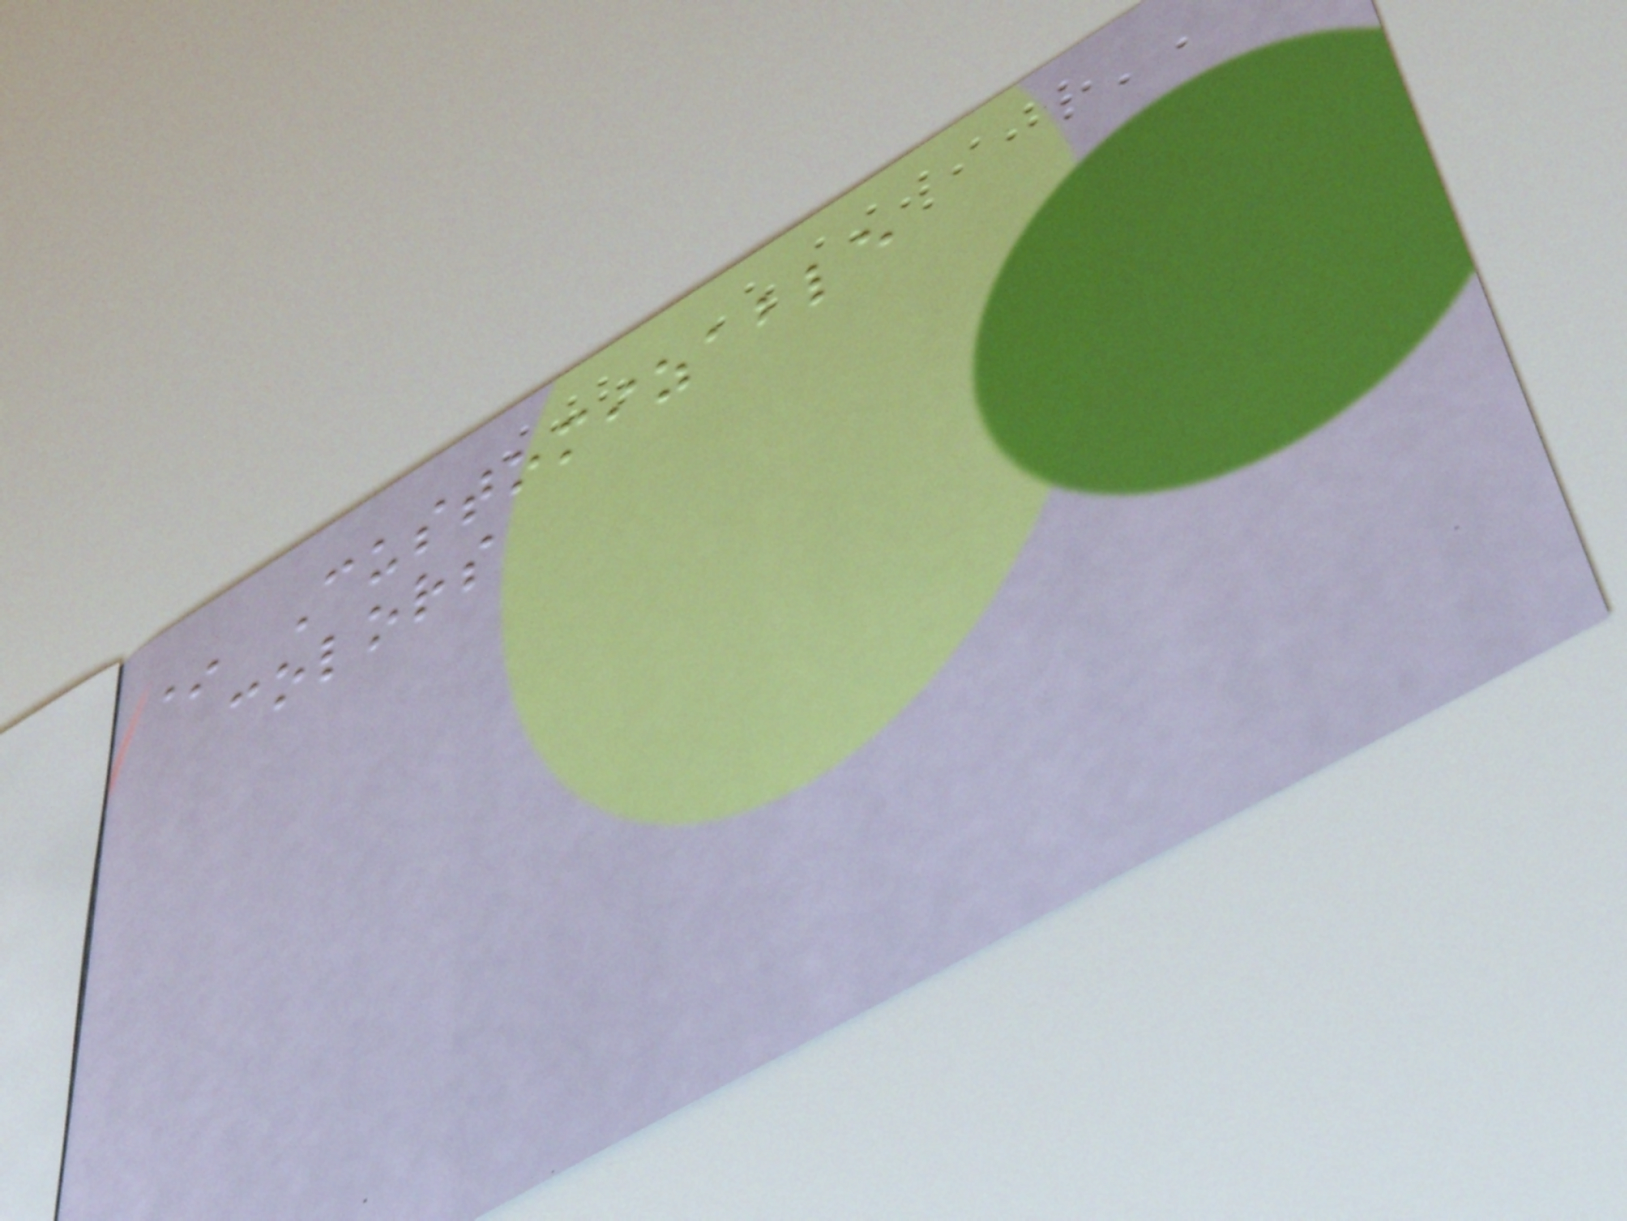* Customizable
colors
